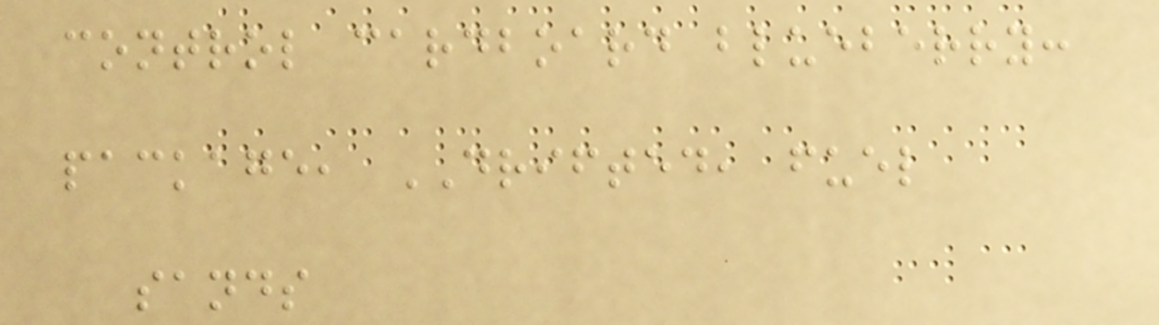control cardboard blueberry:
package, DRIFTED, fuel
sands
